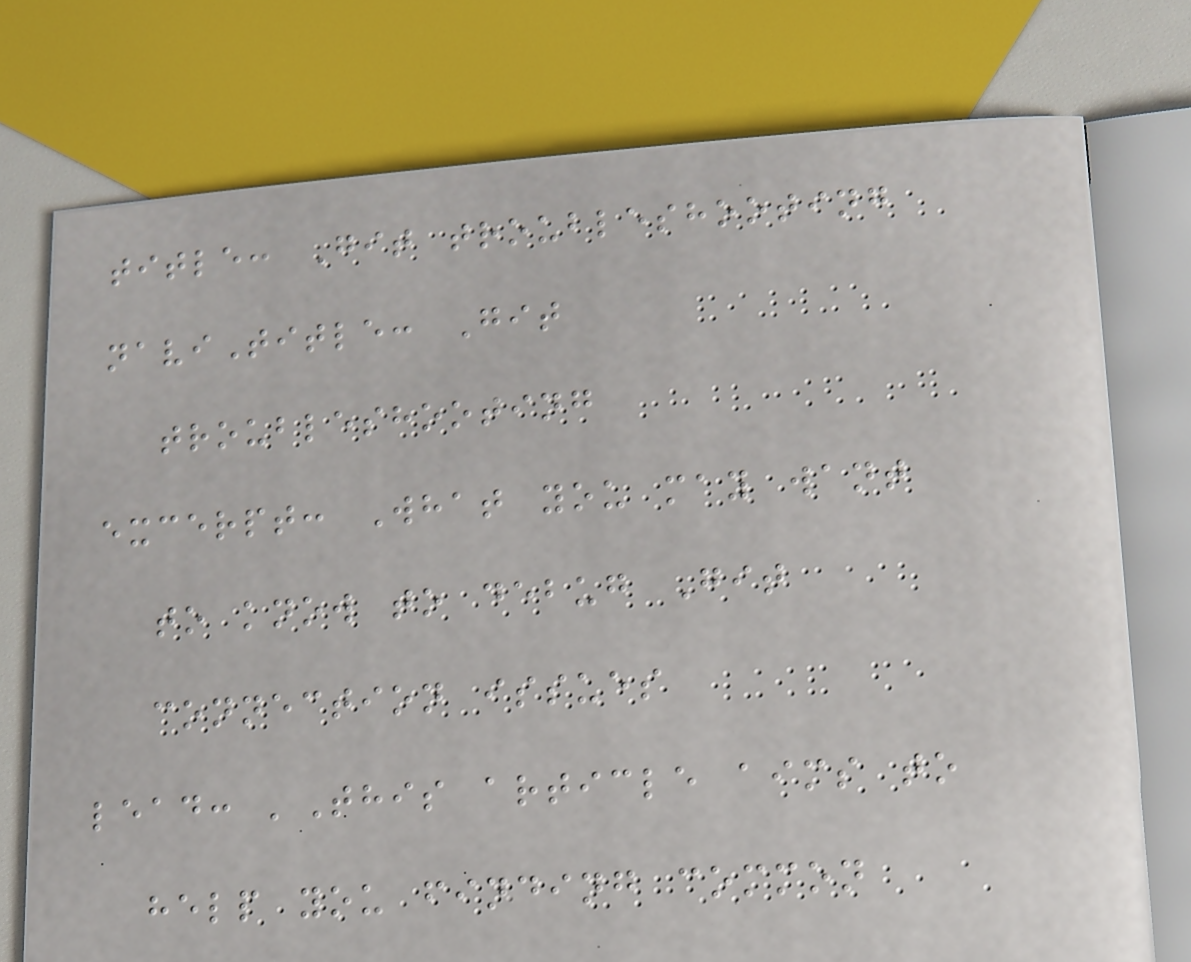title: Git troubleshooting
naviTitle: Git
troubleshooting
excerpt: What you may want
to know to debug Git
connection issues
lead: 'This article aims to
help you finding common
